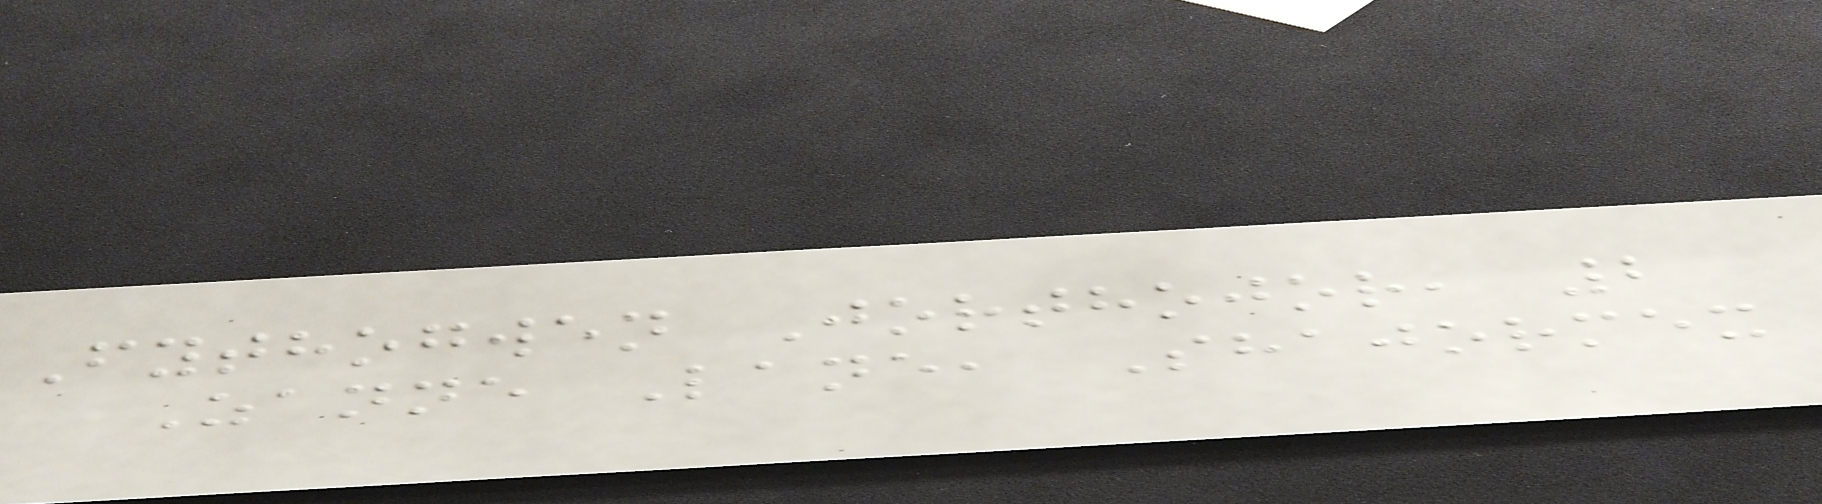Fythogwen Jorthojor, 2
Zanne Lane, Shajormex
